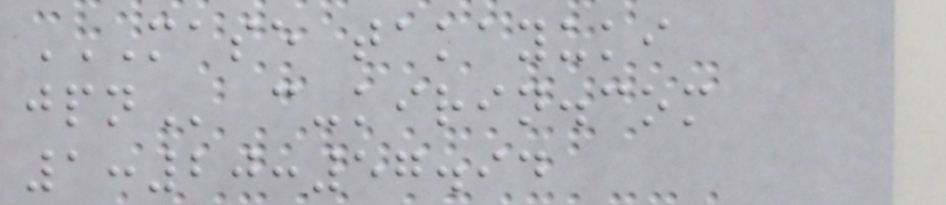MASE TAKAYUKI
JPN c-kirin.com
1:20:57.94
